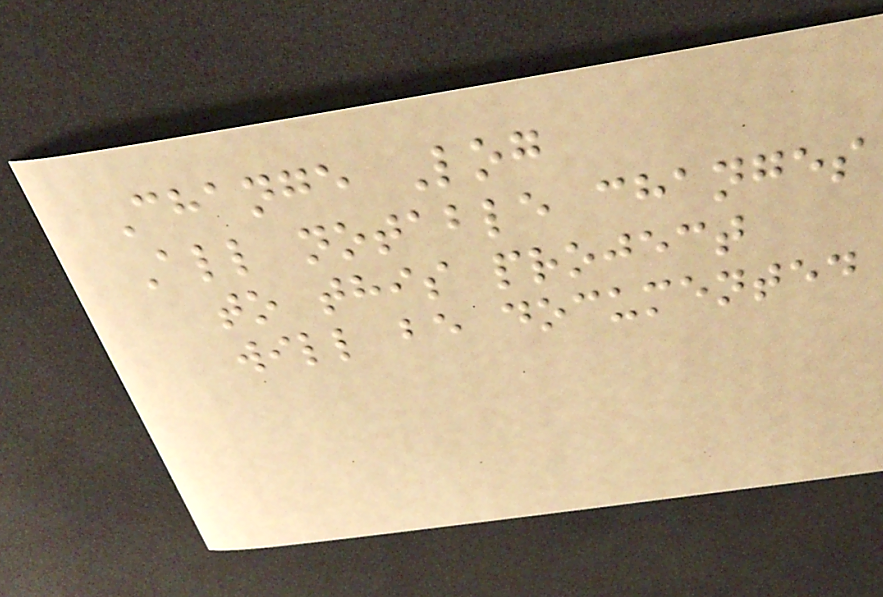Change Log
All notable changes
to this project
will be documented
